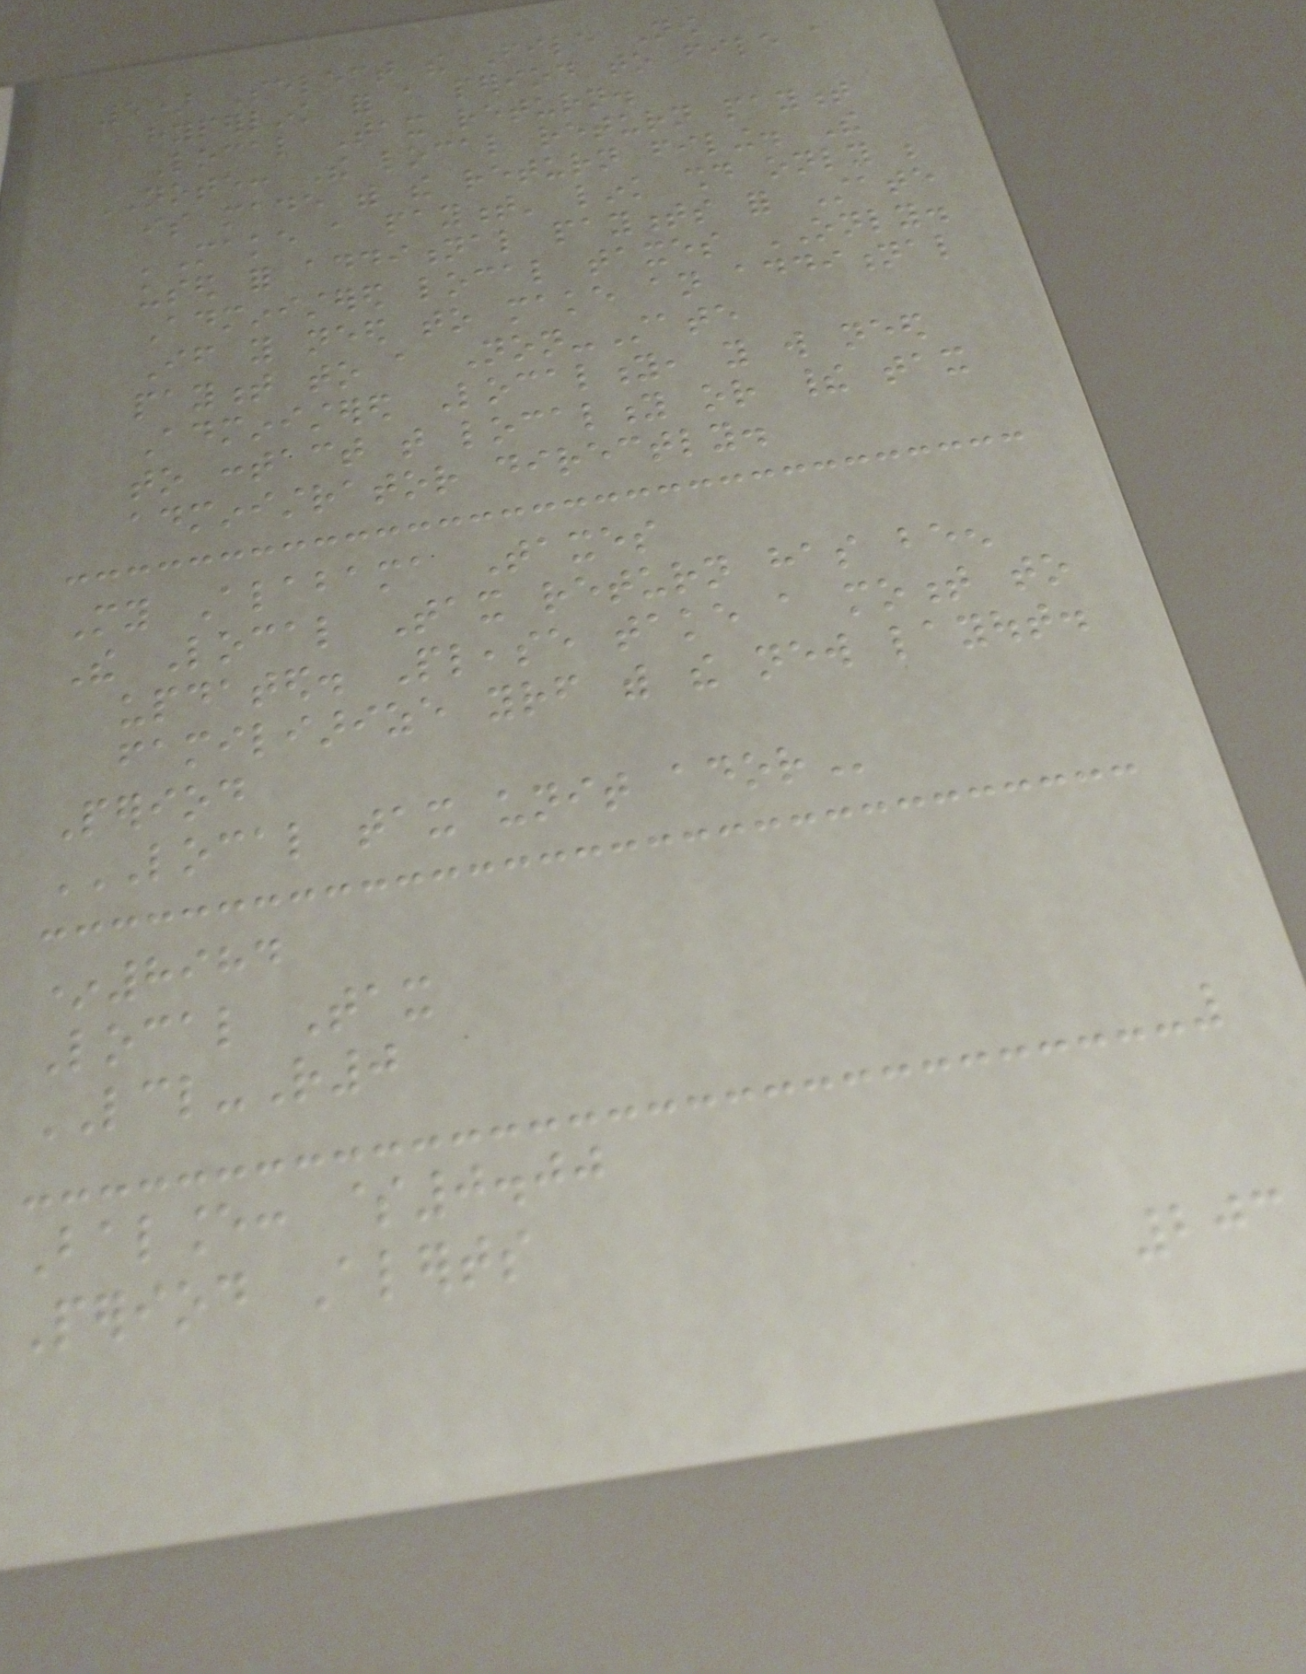5) Select the File Now
hyperlink for a period to file a
Local Tax return.
NOTE: The local return payment
is made with the return filing. The
'Make a payment' link should only be
used for additional payments for State
Administered local taxes ONLY.
If you need to make an additional
payment to a Non-State
Administered Locality, you will need
to contact that locality or their tax
administrator directly.
My Alabama Taxes
The Local Tax return has been
updated. Please take a moment to
familiarize yourself with the new layout.
Period
LOCAL TAX UNIT ADOR
*8984
Local Tax
LCL-R0
Balance: $0.00
Period Alerts
203
